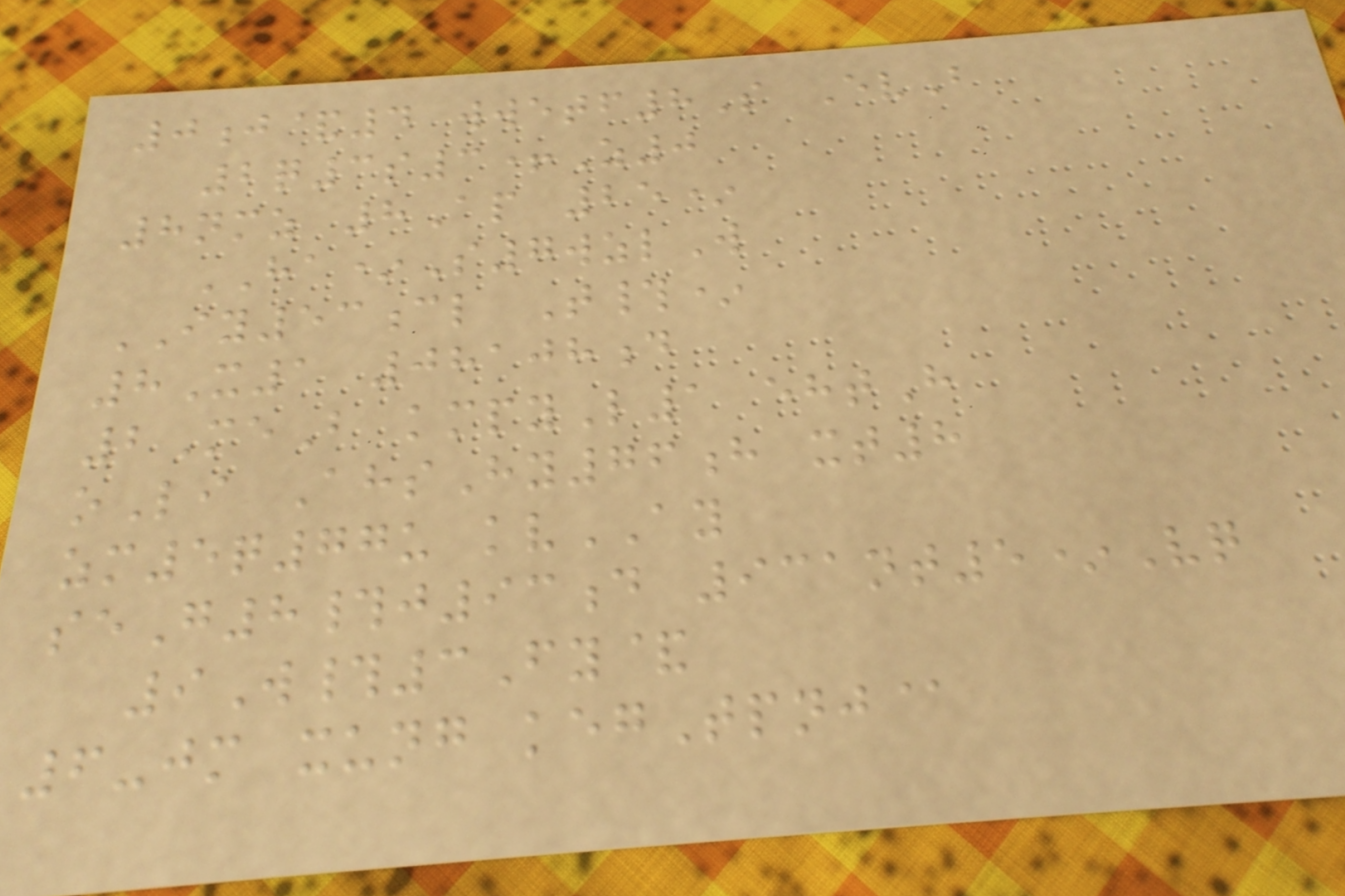0j&4 wwetf8S EvB
2q3s3+Z0
8nmz 8Ap 25*
HA*S7wzlW
IY53cl T#*
8X1 08108d
2MeB kmpyL1 ehtH
oLi AhsHy76h xt8
zm5q77u kvAY
seG8#j93d 931nt5*Vq
9W#3Fy&
6-jm xung kegTpnj@
